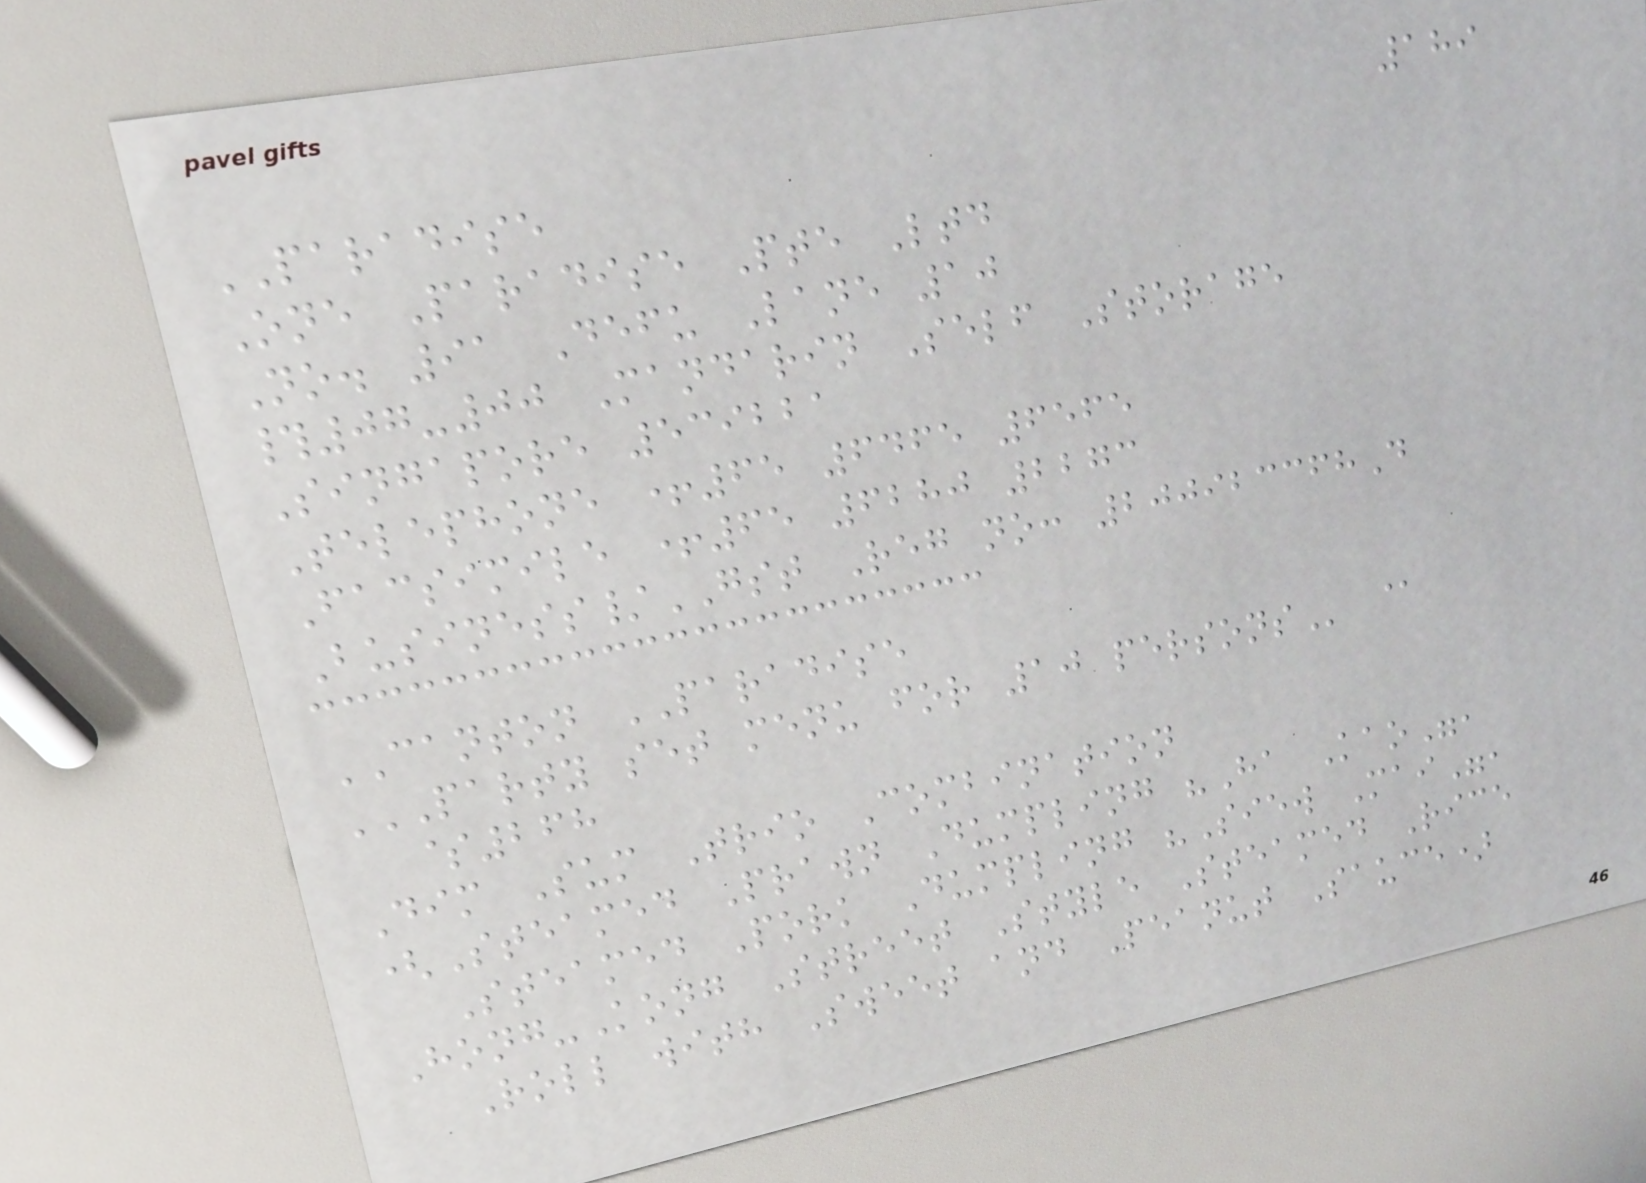189
PARADISE
One Paradise Pte Ltd
No. 91 Defu Lane 10
#07-00 Mandarin Self Storage
Singapore 539221
Telephone +65 6465 6565
Facsimile +65 6280 2273
Business/GST Reg no: 200923368D
CANTON PARADISE
PARTY SET MENU FOR 10 PERSONS @
$268
Dim Sum Trio Combination
(Steamed Prawn Dumpling "Ha Kao",
Steamed Pork Dumpling "Siew Mai",
Hong-Kong Street Style Steamed Rice
Roll with Sweet and Peanut Sauce)
